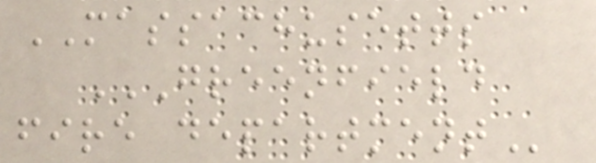MASSACHUSETTS
GREENFIELD
FIRE DEPARTMENT
